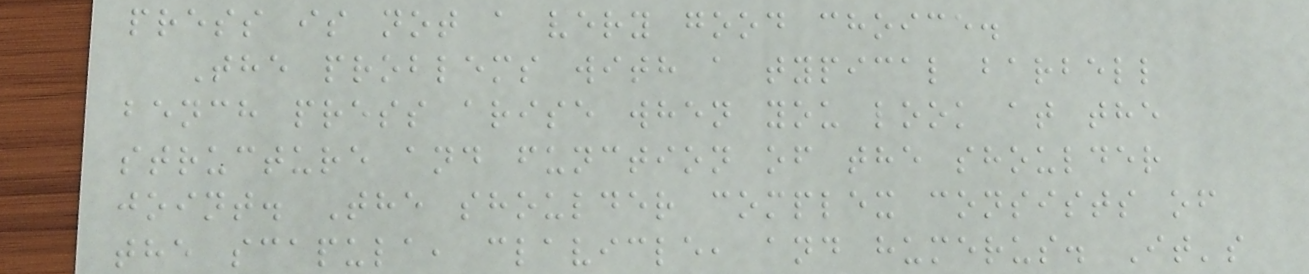press is not a very good choice.
The problems with a typical barbell
bench press arise when you look at the
structure and function of the shoulder
joint. The shoulder complex consists of
the scapula, clavicle, and humerus. It's
